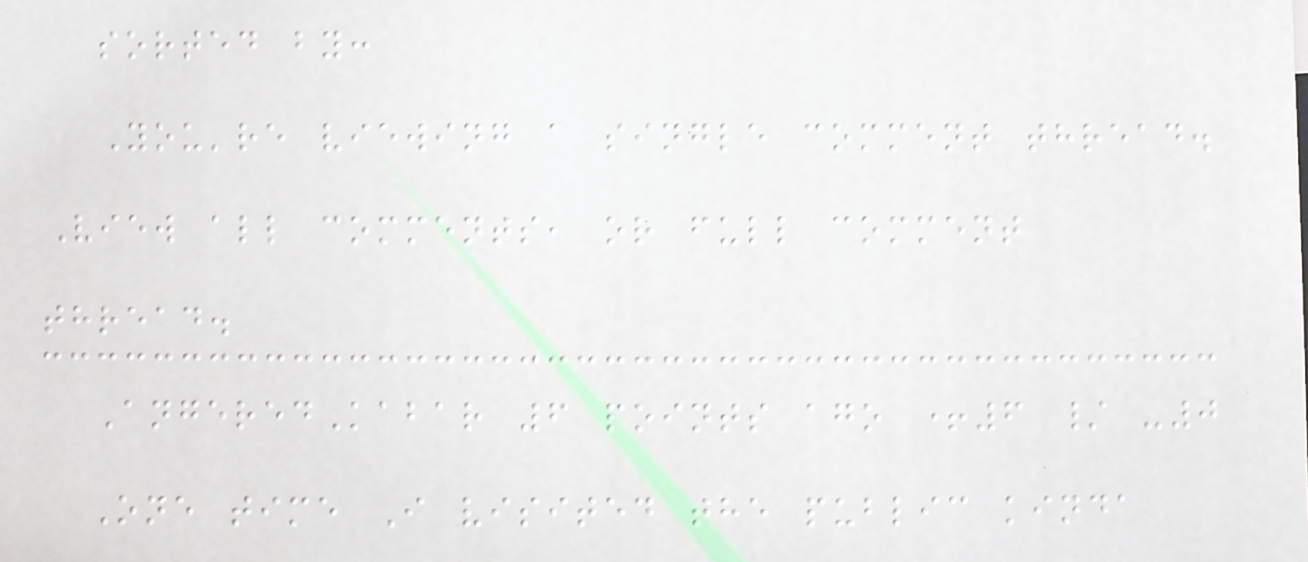sorted by:
You're viewing a single comment thread.
View all comments, or full comment
thread.
AngeredKabar 6 points ago +6 / -0
One time I visited the public kinda
